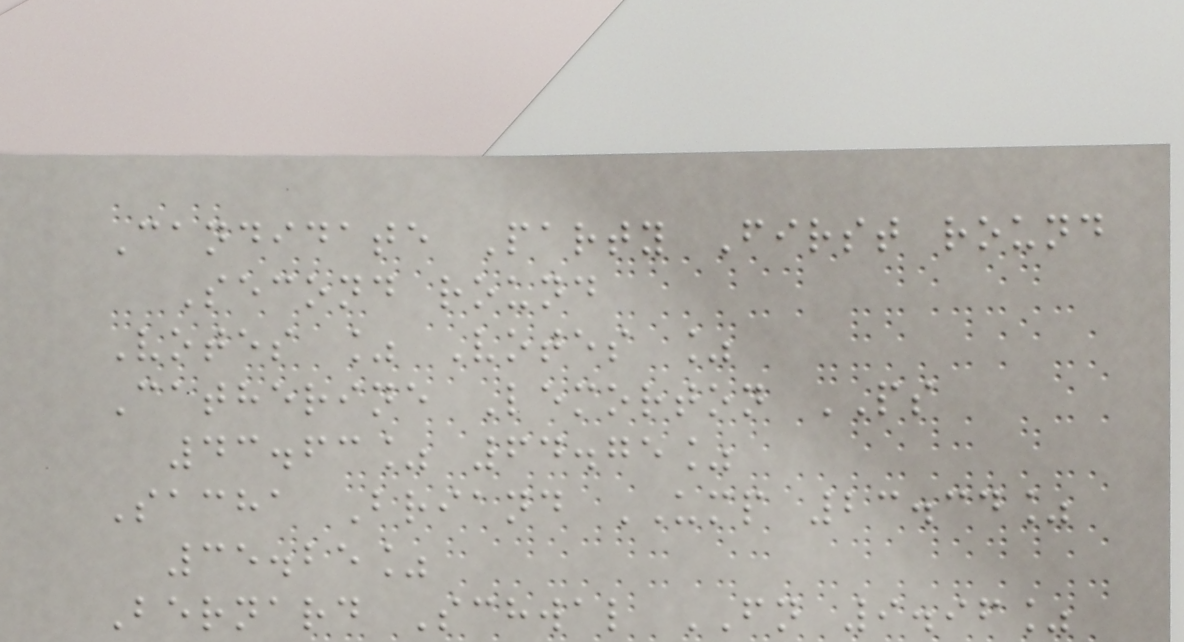Candidate Party First round
Second round
Votes % Votes %
Catherine Lemorton PS
43.63% 64.75%
Sacha Briand UMP 23.34%
35.25%
Bernard Schwal FN 9.96%
